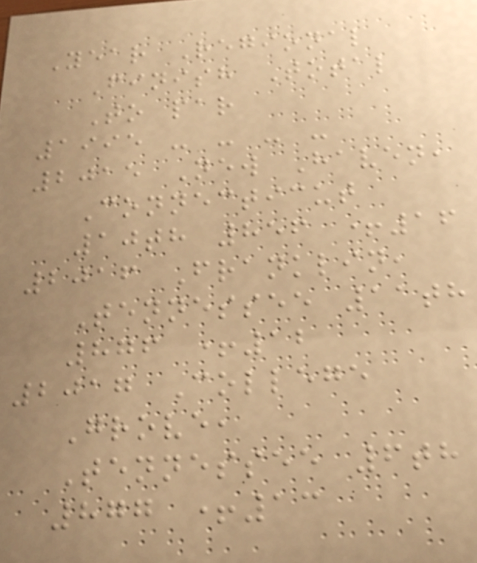Year Regional
Finish Total
To par
1995 - - - -
2015 New Haven,
Connecticut
10th 856 +16
2016 Franklin,
Tennessee 11th
876 +12
2017 College
Grove,
Tennessee 6th
877 +13
